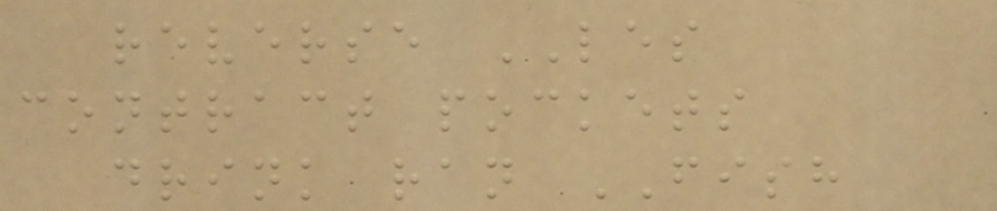reverse LES
contract pockets
drink ran FISH
